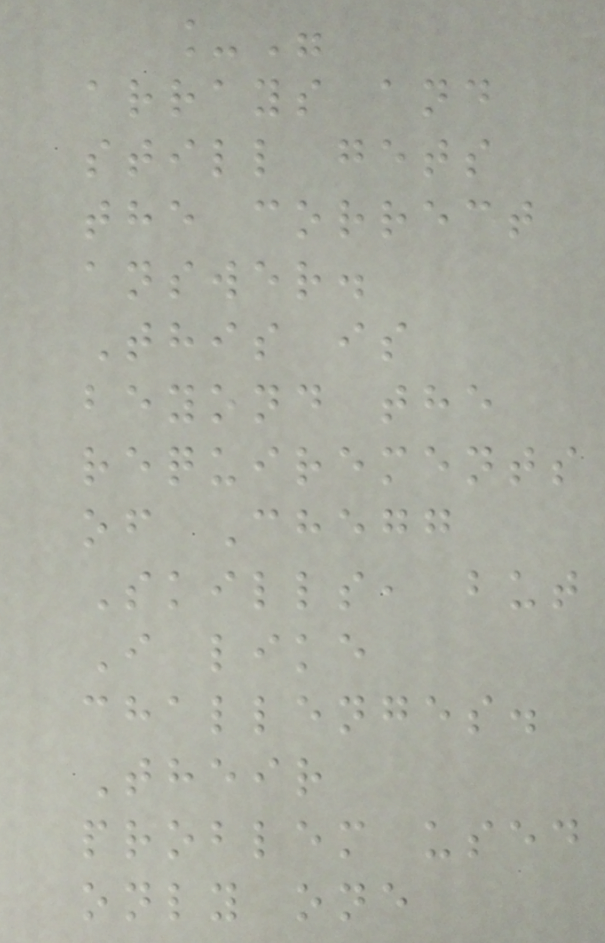_"
arrays and
still gets
the correct
answer.
This is
beyond the
requirements
of Chegg
Skills, but
I like
challenges.
Their
problem used
only one
